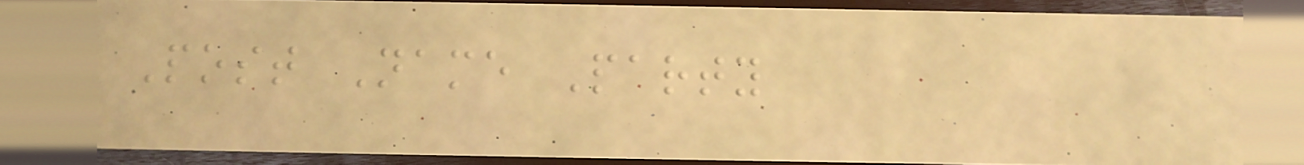Post Name Party
